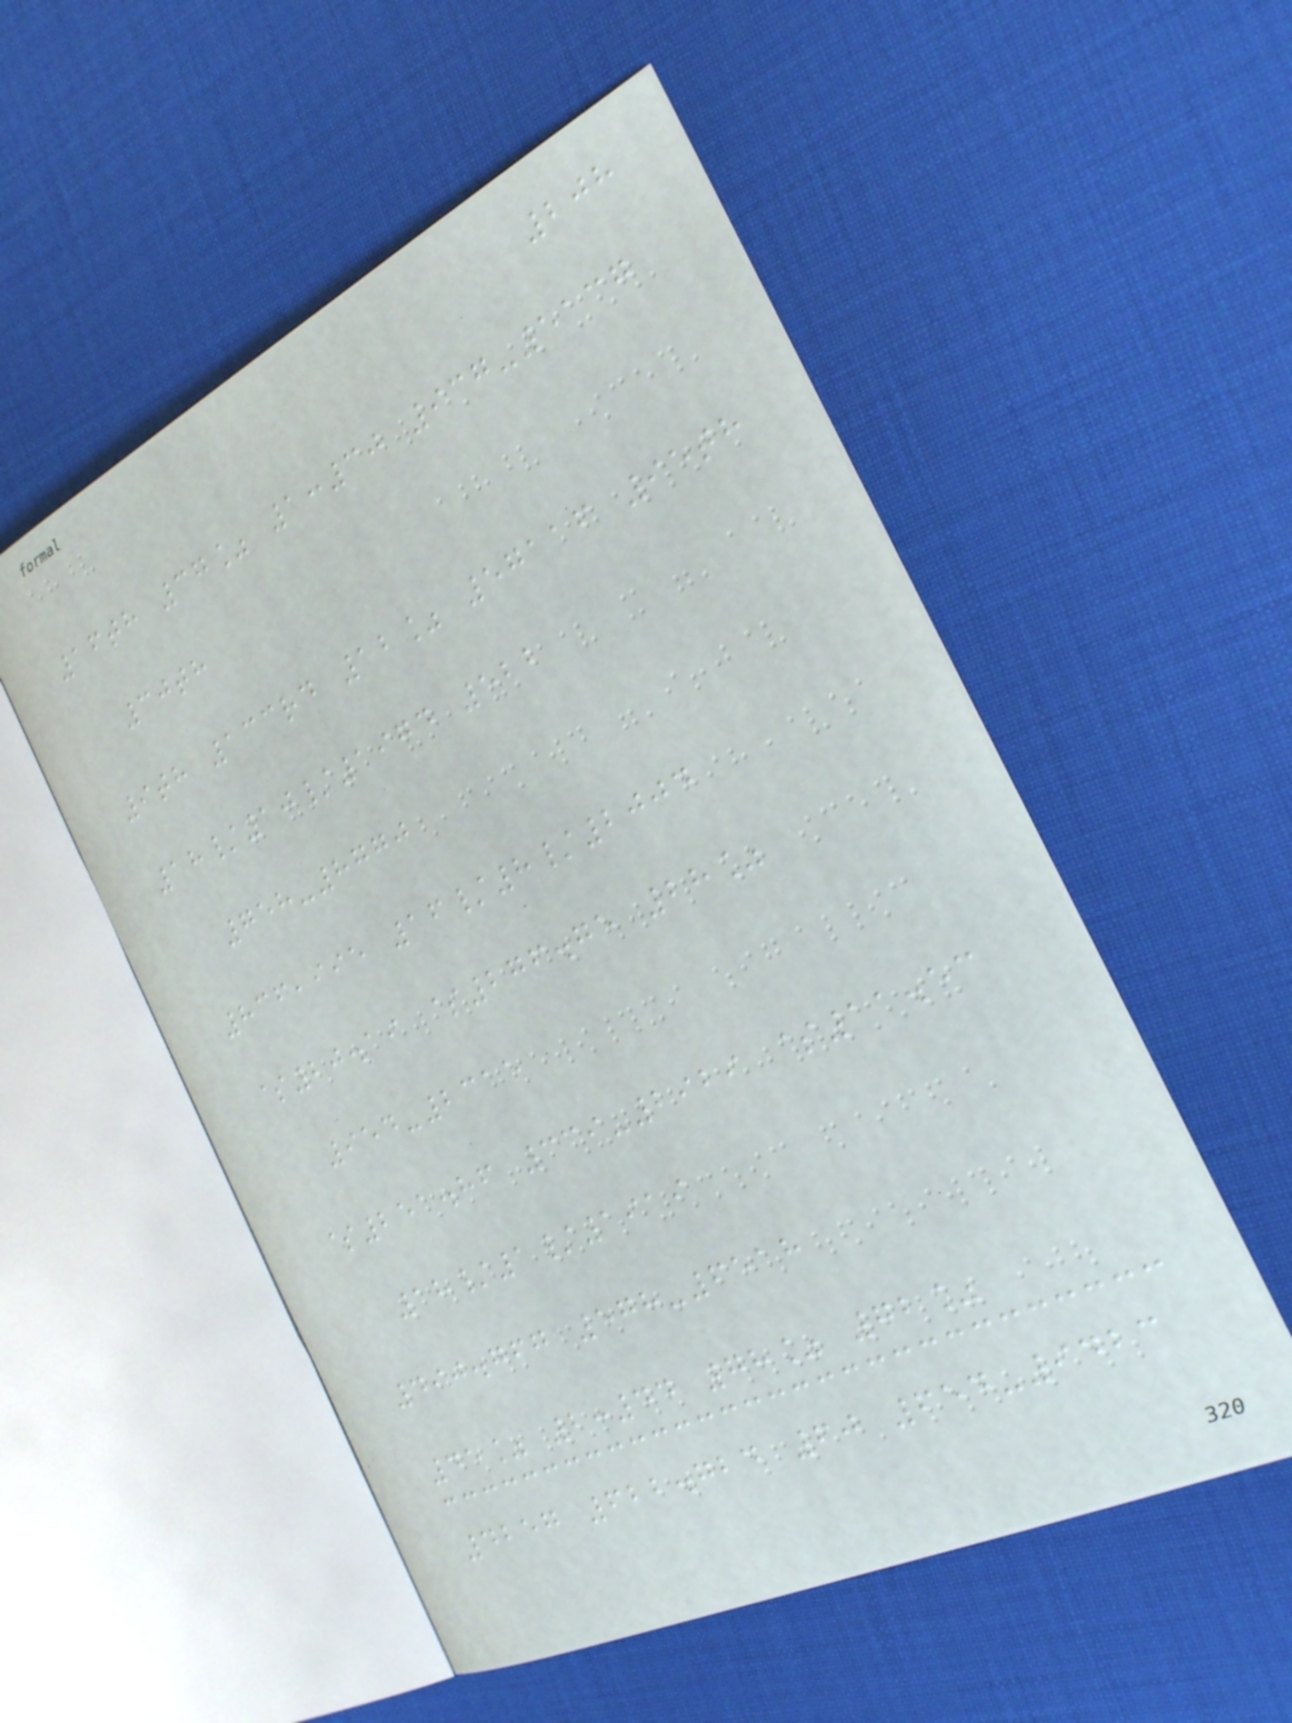208
16th 37% 1:30 937-5137
30th
9th 133rd 12% 57116 95th
18/10/1974 522
758-8770
836,995 16/8/2004
$20.19 $276.75 28%
954-2315
$251.86 339-2929 $11.53
18/1/1919
490.767 578-6518
45% 2:44 78% 72%
4257 622.724 60 654-9423
